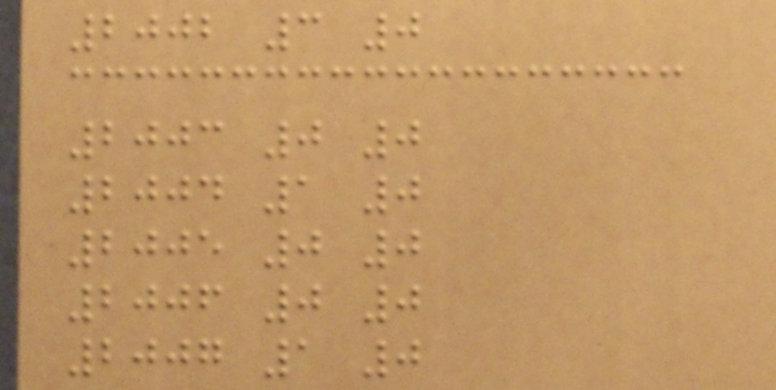2002 3 0
2003 0 0
2004 1 0
2005 0 0
2006 0 0
2007 1 0
